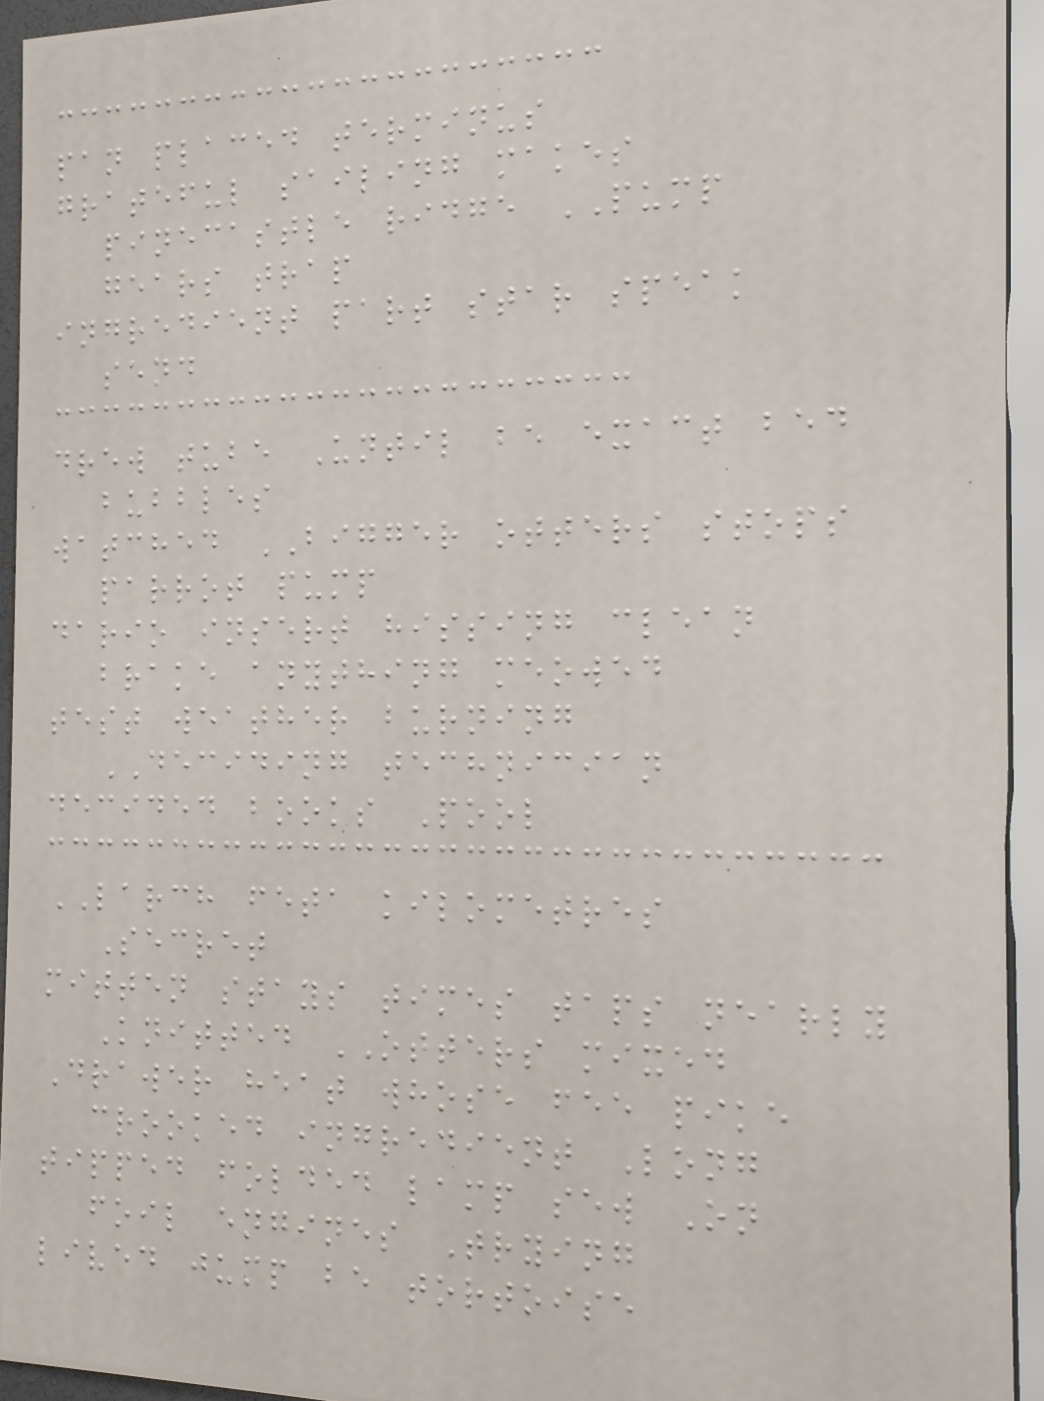pan placed terminus
grateful sailing makes
pinecastle ridge PUMP
gears trap
ingredient part star speak
send
drew tube Until be exact bed
bubbles
watched BIGGER otters stops
parrot pump
dario insert hissing clean
brake anything meowed
test weather burning
DECIDING technician
decided books Pool
LARCH feta kilometres
Secret
mitten stays times taps nearly
Knitted OTTERS mixed
Drawer heat whose fee pike
crooked ingredient Long
tipped folded lamp sew On
foil engines Trying
lived jump be tortoise
